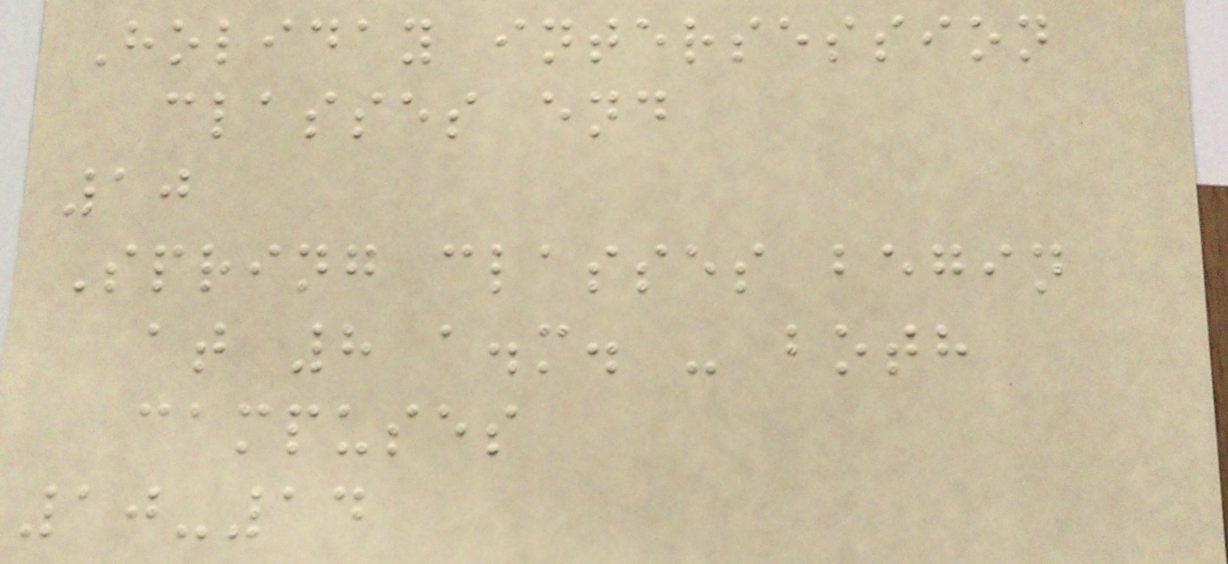Holiday intersession
classes end
10
Spring classes begin
at 8 a.m. - both
campuses
10-14
